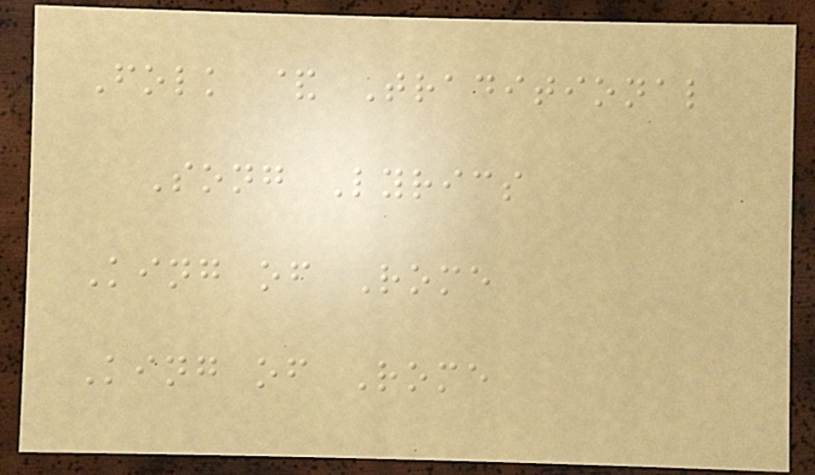Folk & Traditional
Song Lyrics
King of Rome
King of Rome
